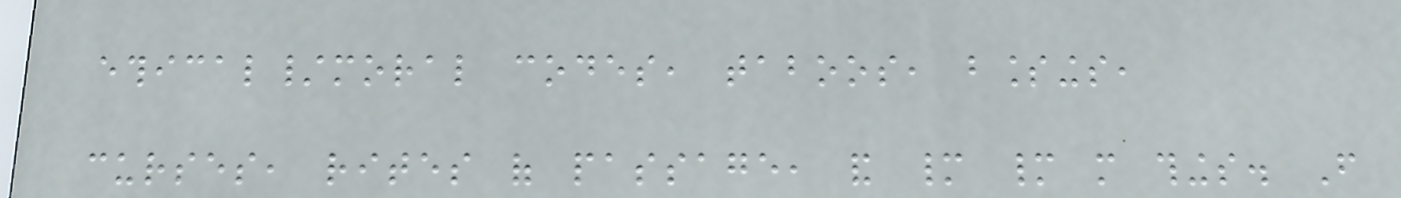ethical/moral codes, taboos, blessings,
curses, rites of passage, and many many more things. From
